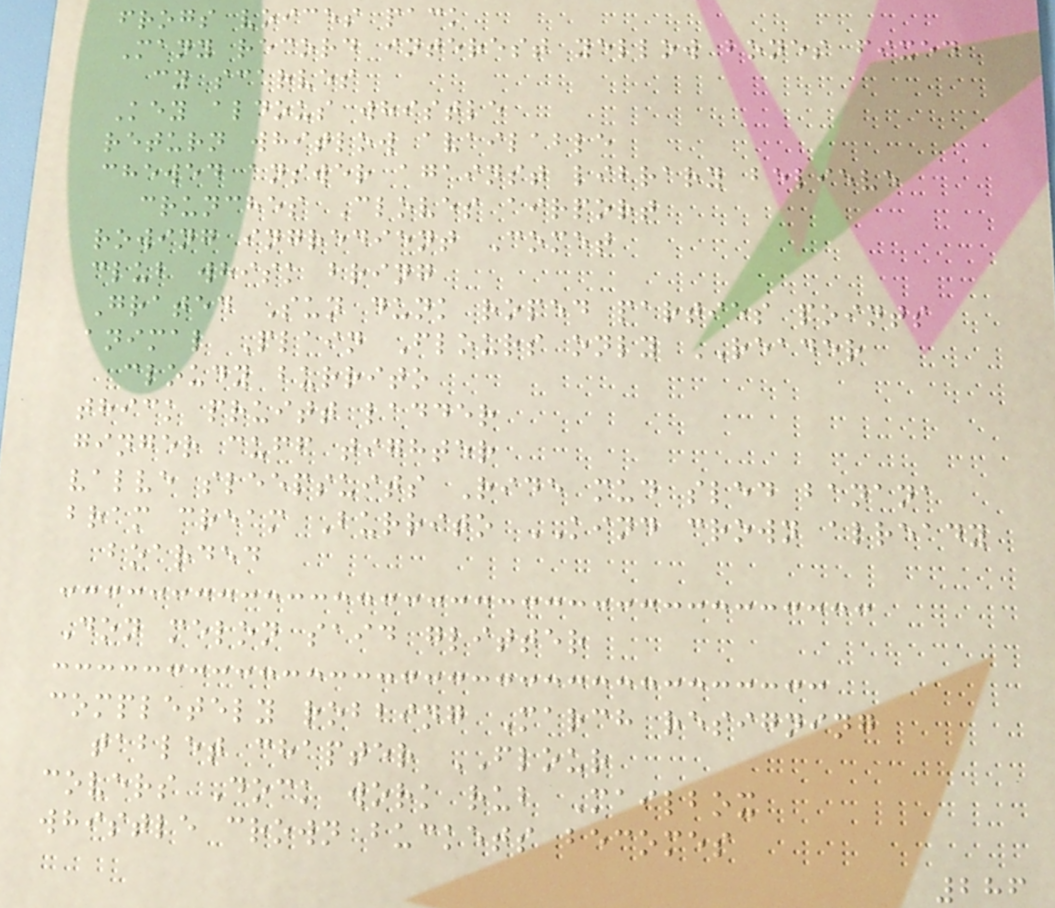frogs voices pack
Many record interest yellow bones fixed
cy scarves
Key aldous whistle
return whitlow available
chewed answer against library believe
crunches Cloves airport
rowing ingredient Comet
club whisk bring
Grated Sun dunk roped parties points
animal Plain Flours only READER
cloudy burrito
thick pruitt ladder
ginger cuff tighter
valve sleepsuits Ride mud sled banana
bram cream Burrito KIND crown already
boarded
Don melon said glitter
completely robbing March resigning
tablet chapter FLOUR
covers Dock work rub Mailbox
whistle crown buckets becomes
286
